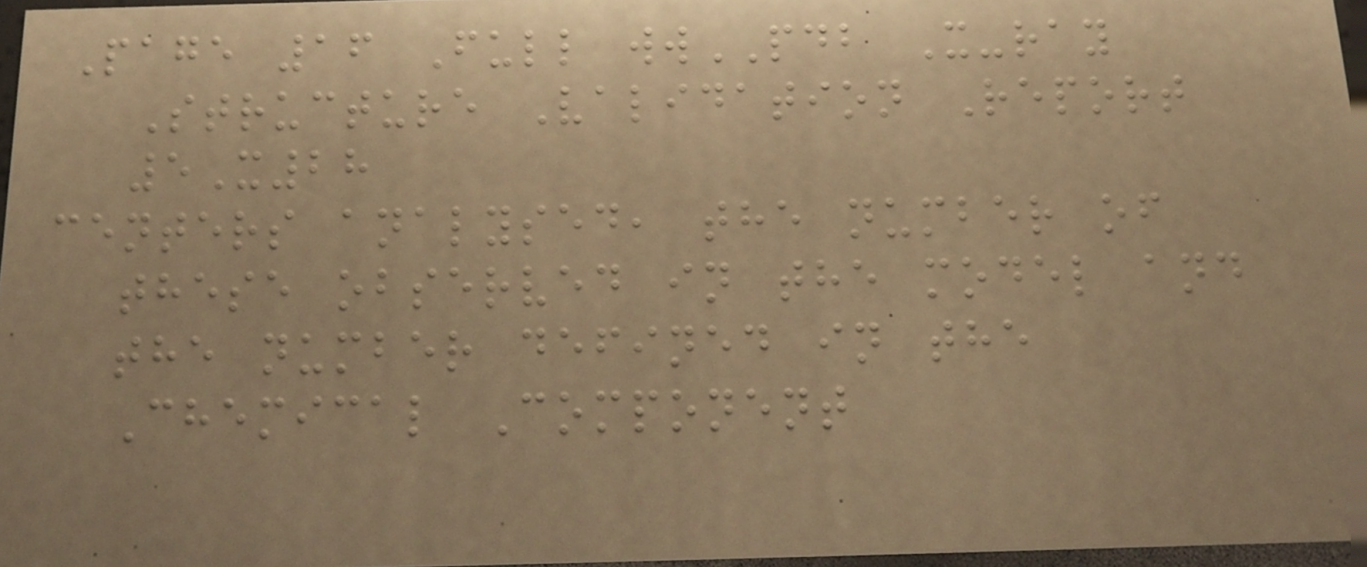Page 16 Full wwPDB X-ray
Structure Validation Report
5X28
centers analysed, the number of
these observed in the model and
the number defined in the
Chemical Component
